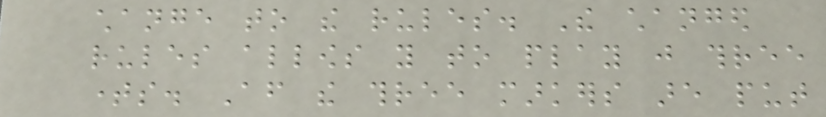change to the rules. The changed
rules allows you to play just three
times. After the three markers are put
